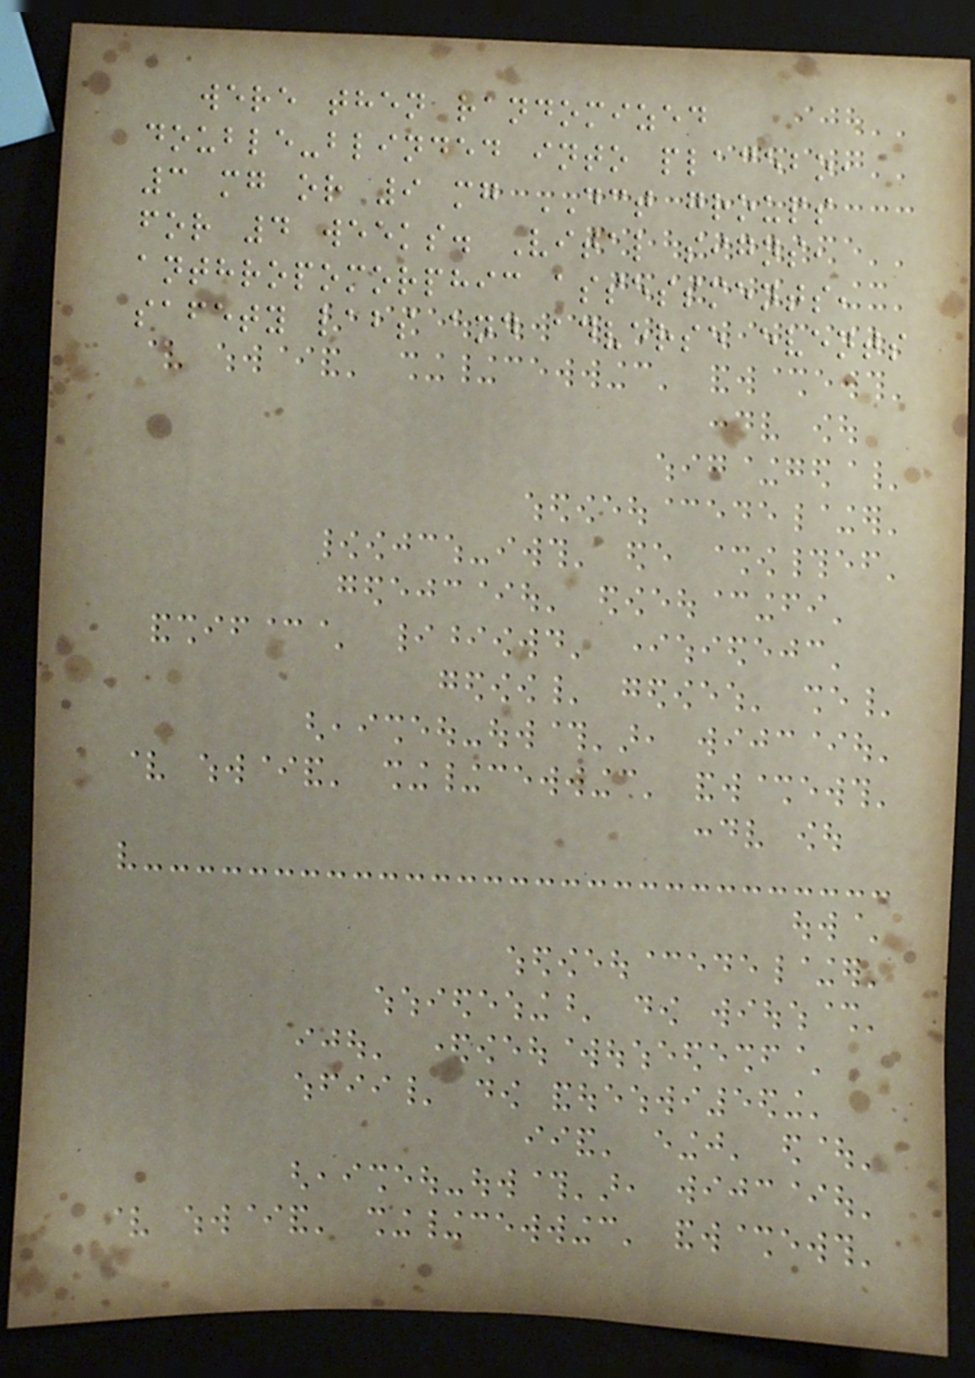were then randomized
double-blinded into placebo,
3 mg or 9 mg DCT groups
for 4 weeks. Vital signs,
anthropomorphic assessments,
safety labs and adverse events
